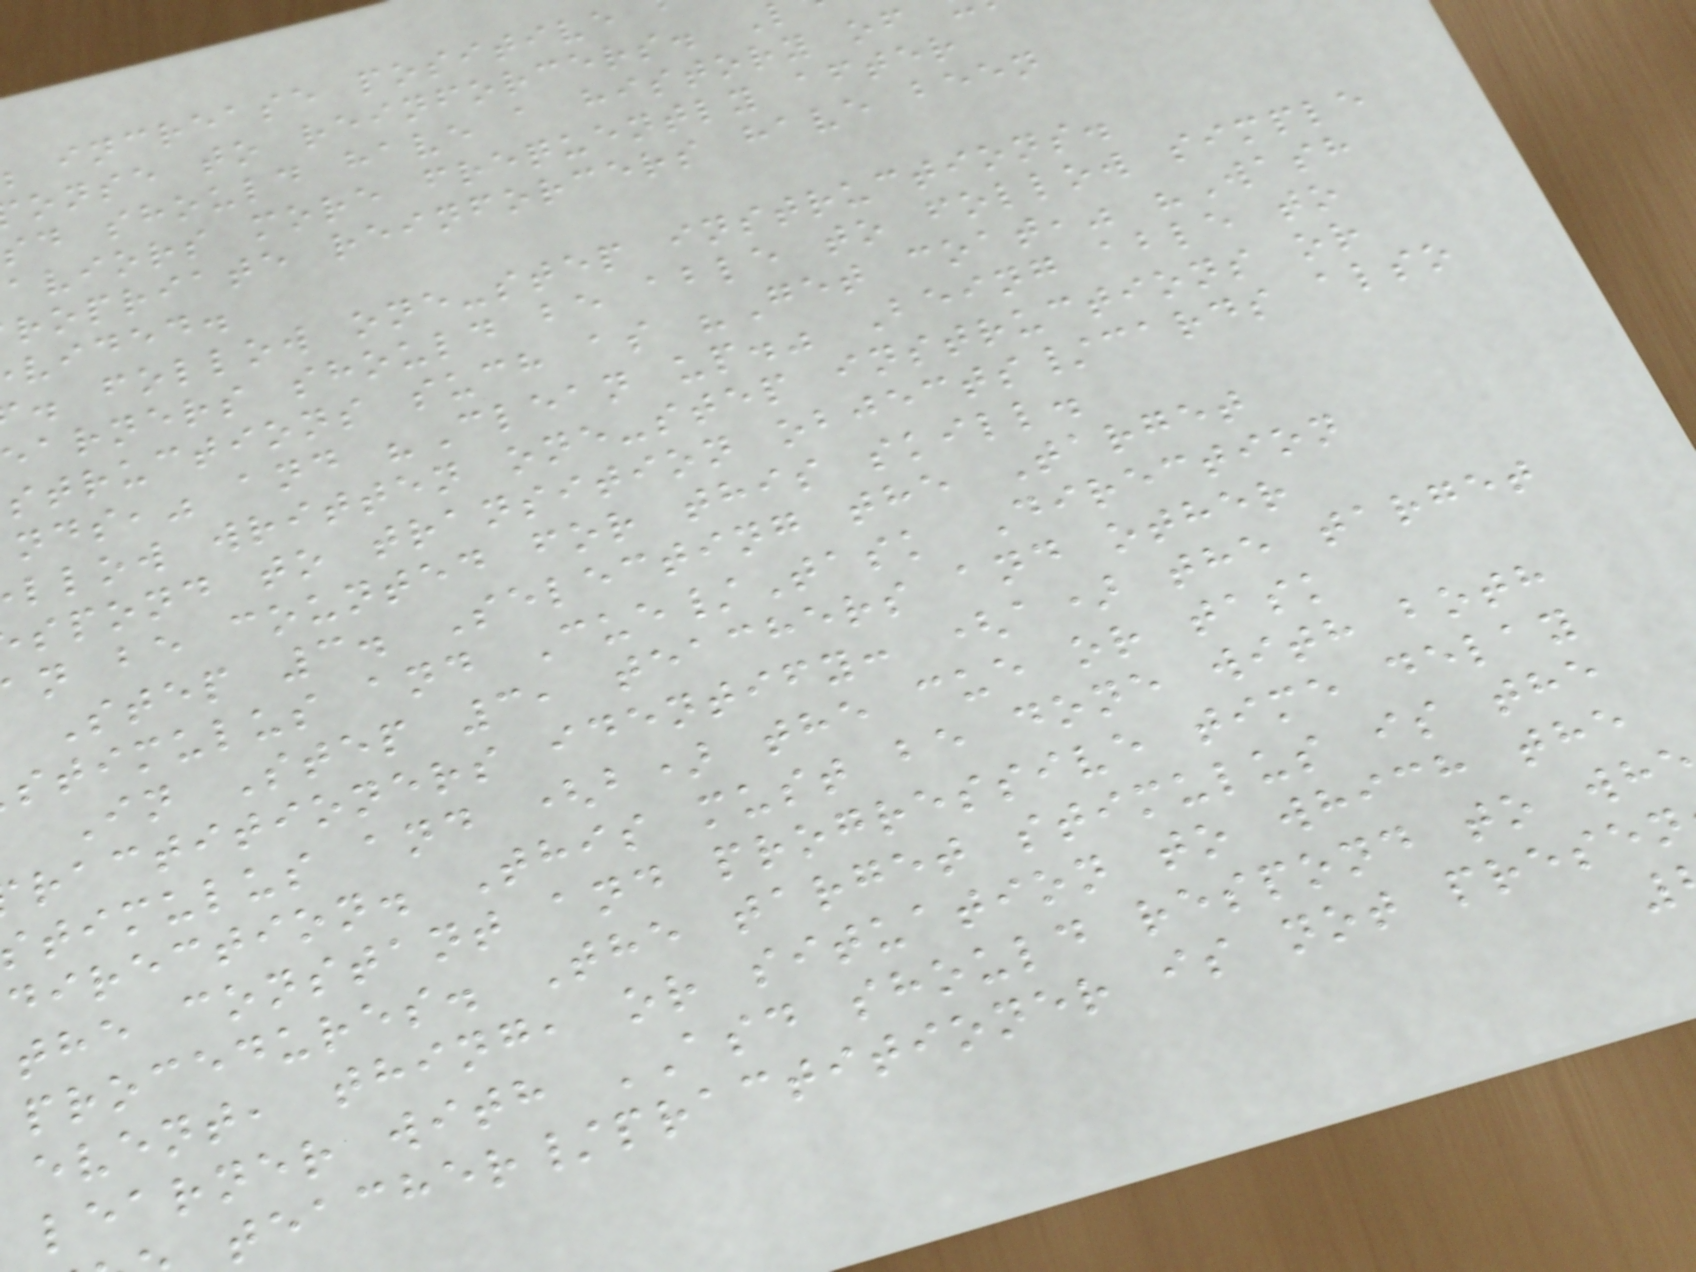increase positive
onse to reinforcers.
sd should have a history of
aviors more frequently after
ropriate reinforcers have been
vided.
. follow one-step instructions.
earners should be able to follow simple
structions such as "Get coat," "Wash
nds," and "Clean up." Being able to
llow written one-step instructions or
spond to transition objects/cards also
n be counted for this skill.
Step 3. Selecting the Target
stimulus and Cue/Task Direction
In Step 3, teachers and other
ractitioners identify: (a) the target
timulus and (b) the cue or task
direction. This must be done with both
the constant and progressive time delay
procedures. The target stimulus is the
event, thing, or situation to which the
learner with ASD should respond to wh
teacher/practitioner is not presen
